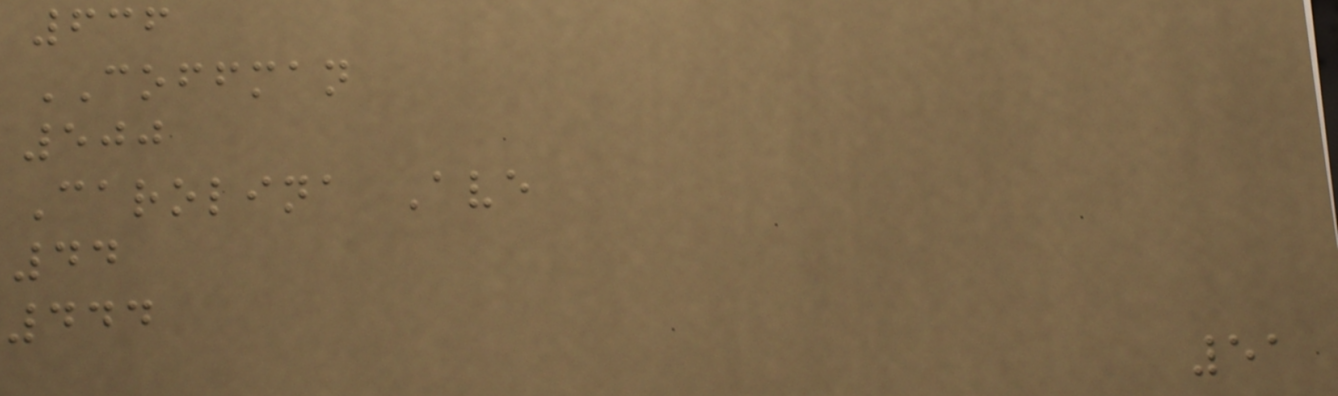636
COFFMAN
500
Carolina Ave
44
444
51
